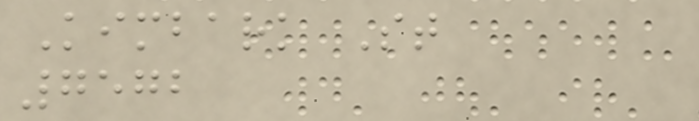Kimbark St
7572
